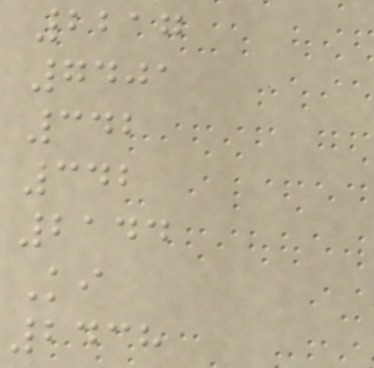2217
7401
342
342
2144
Ki
2438
